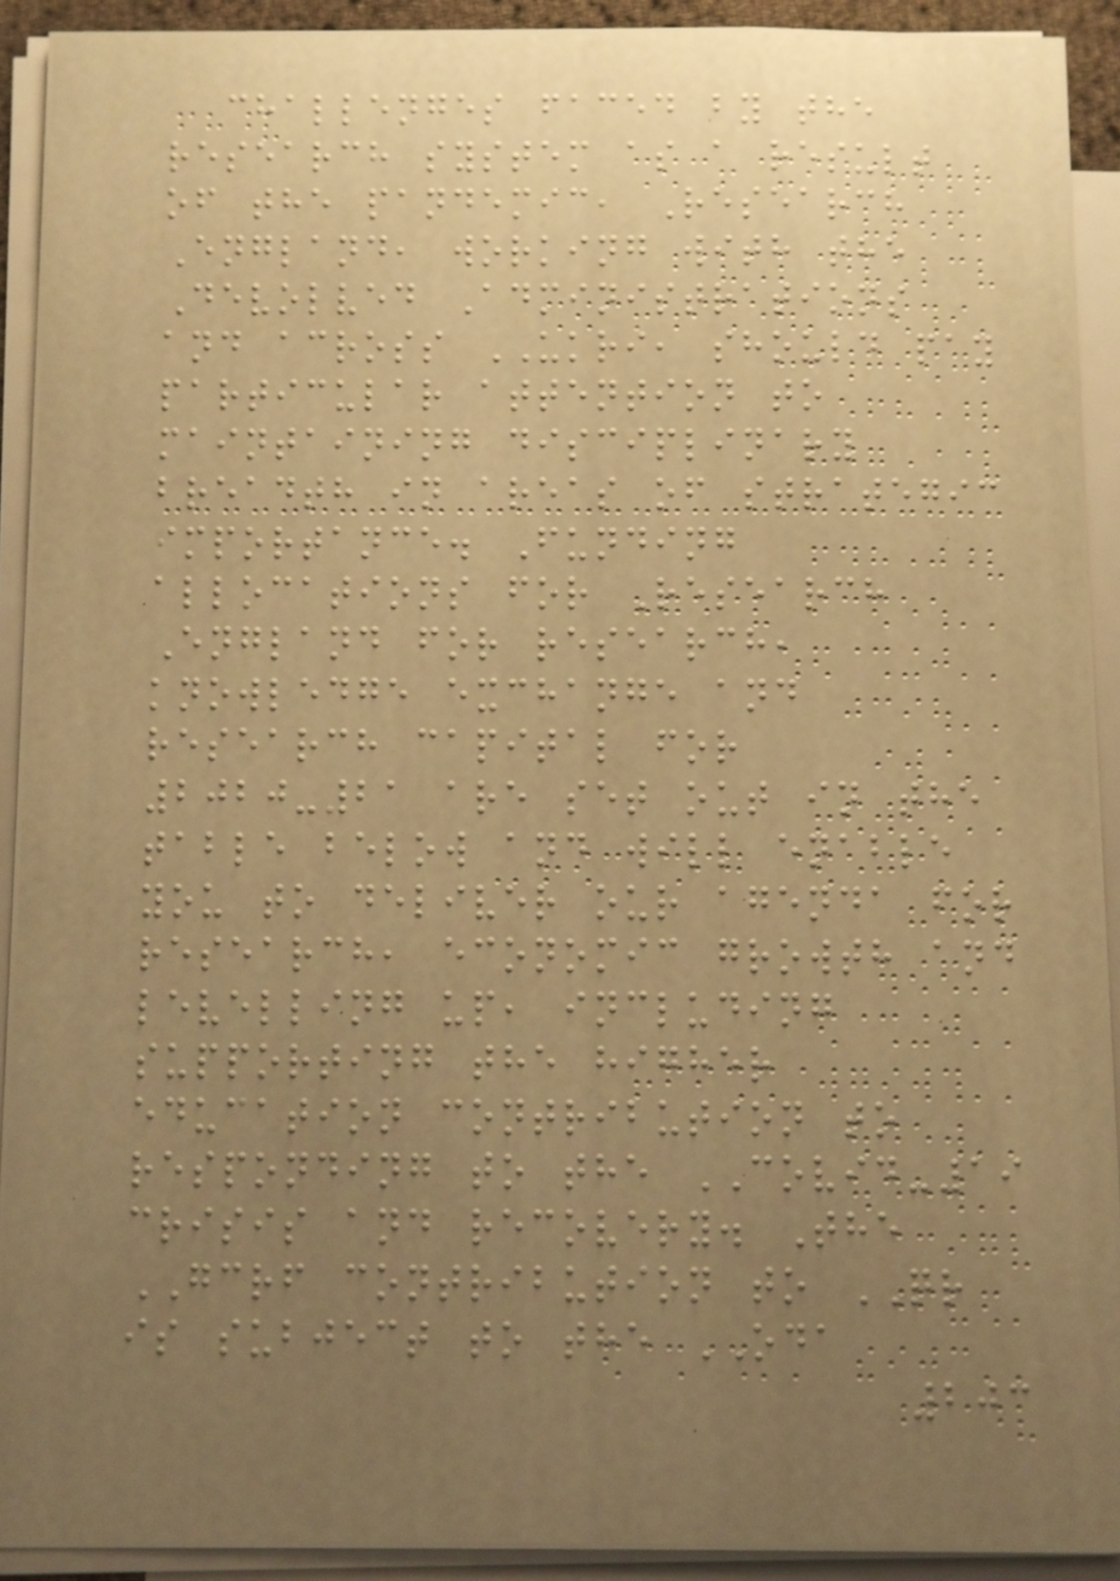challenges faced by the
research system as a result
of the pandemic, Research
England, working with the
Devolved Administrations
and across UKRI, should pay
particular attention to
maintaining disciplinary
breadth in areas of strategic
importance. Funding
allocations for Research
England for research,
knowledge exchange and
research capital for
2020-21 are set out in the
table below and will enable
you to deliver our agenda for
research, economic growth and
levelling up, including
supporting the higher
education contribution to
responding to the COVID-19
crisis and recovery. The
GCRF contribution to QR
is subject to the ODA
203
